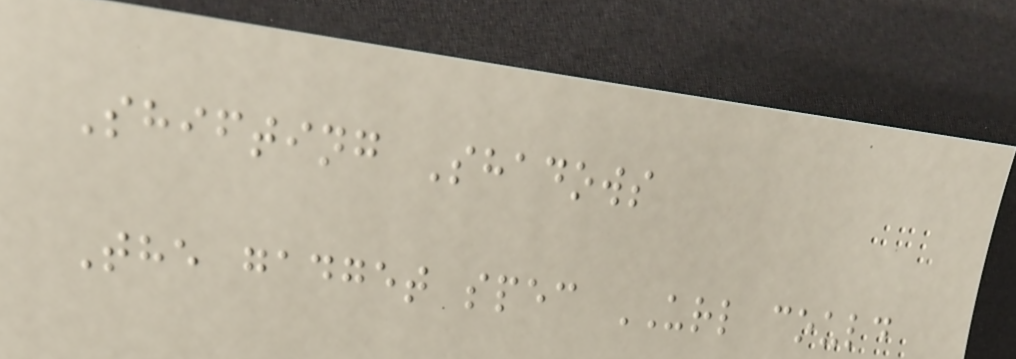Shifting Shadows
The gadget spec URL could
